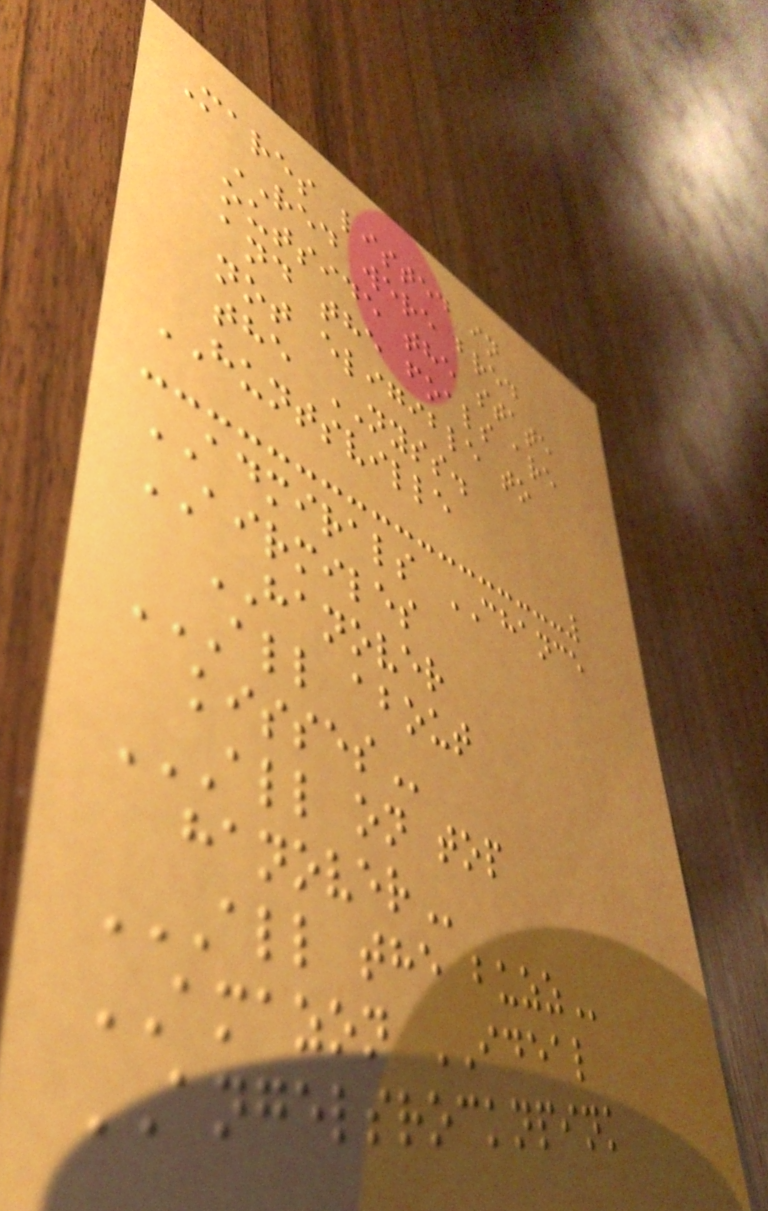Mares listed in
RED were bred
outside the state
and the foals are
not eligible to
the NYSS.
HUNTSVILLE
ADMIRALS CHANCE
AIRMILES
HANOVER
ALL ABOUT
KISSES
ALL ON TOP
HANOVER
ALL THE BUZZ
AMAZON IDEAL
ANGELSROCKNPINK
